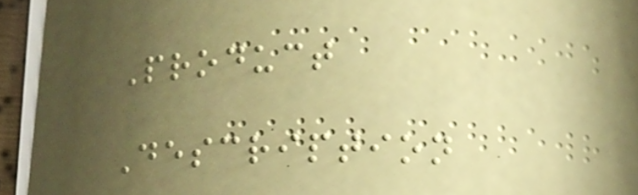Product
Description
